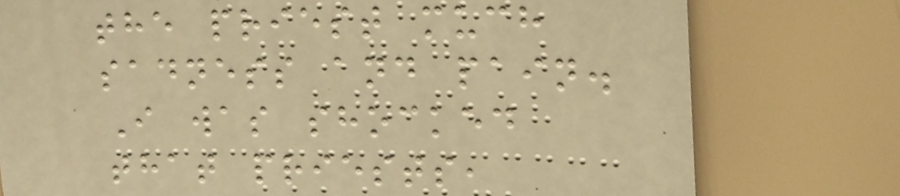the priest much
sadness and pain.
I was shocked
that priests,
